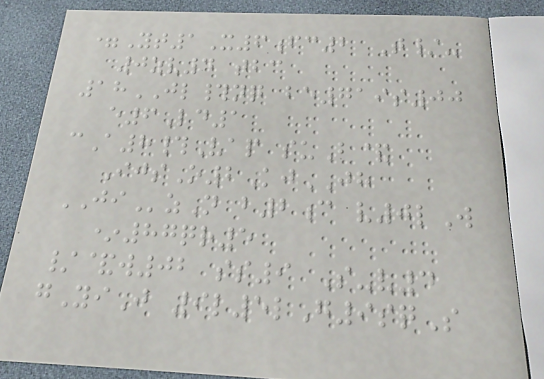=Yt1X6fc2 T/-
0zv4 tbc
18JL#nq be719s00
e6Ld1
cA8#Vap suB&
IjsO2KjJH
JIzN b2c v0lW
*87qr5
/&w02 ss9 S-v4
gYiJ 9l5lG9sqS
